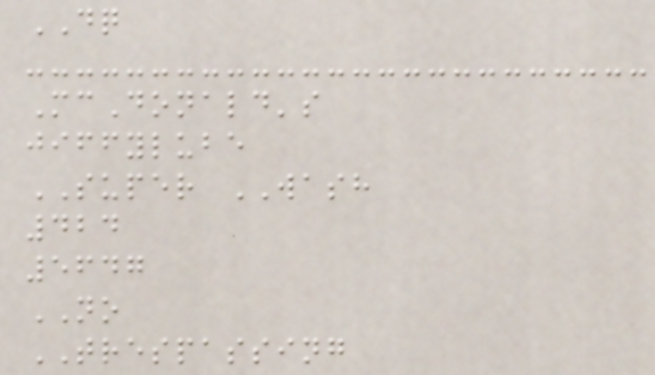DQ
McDonald's
jiffylube
SUPER WASH
424
5647
NO
TRESPASSING
